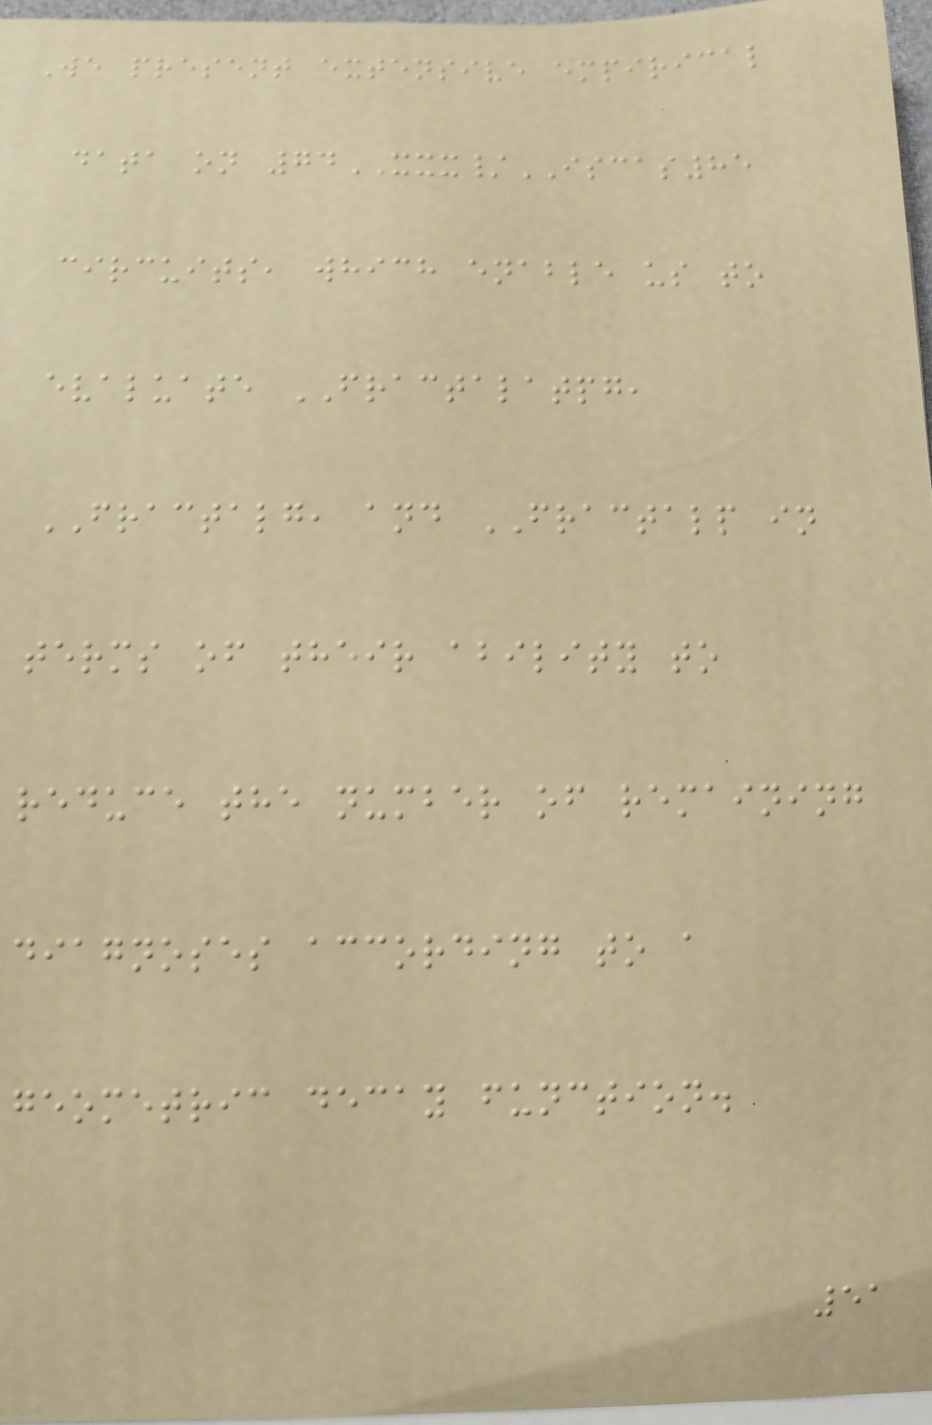We present extensive empirical
data on 74XXX/ISCAS85
circuits, which enable us to
evaluate FRACTALATPG,
FRACTALG, and FRACTALP in
terms of their ability to
reduce the number of remaining
diagnoses according to a
geometric decay function.
51
